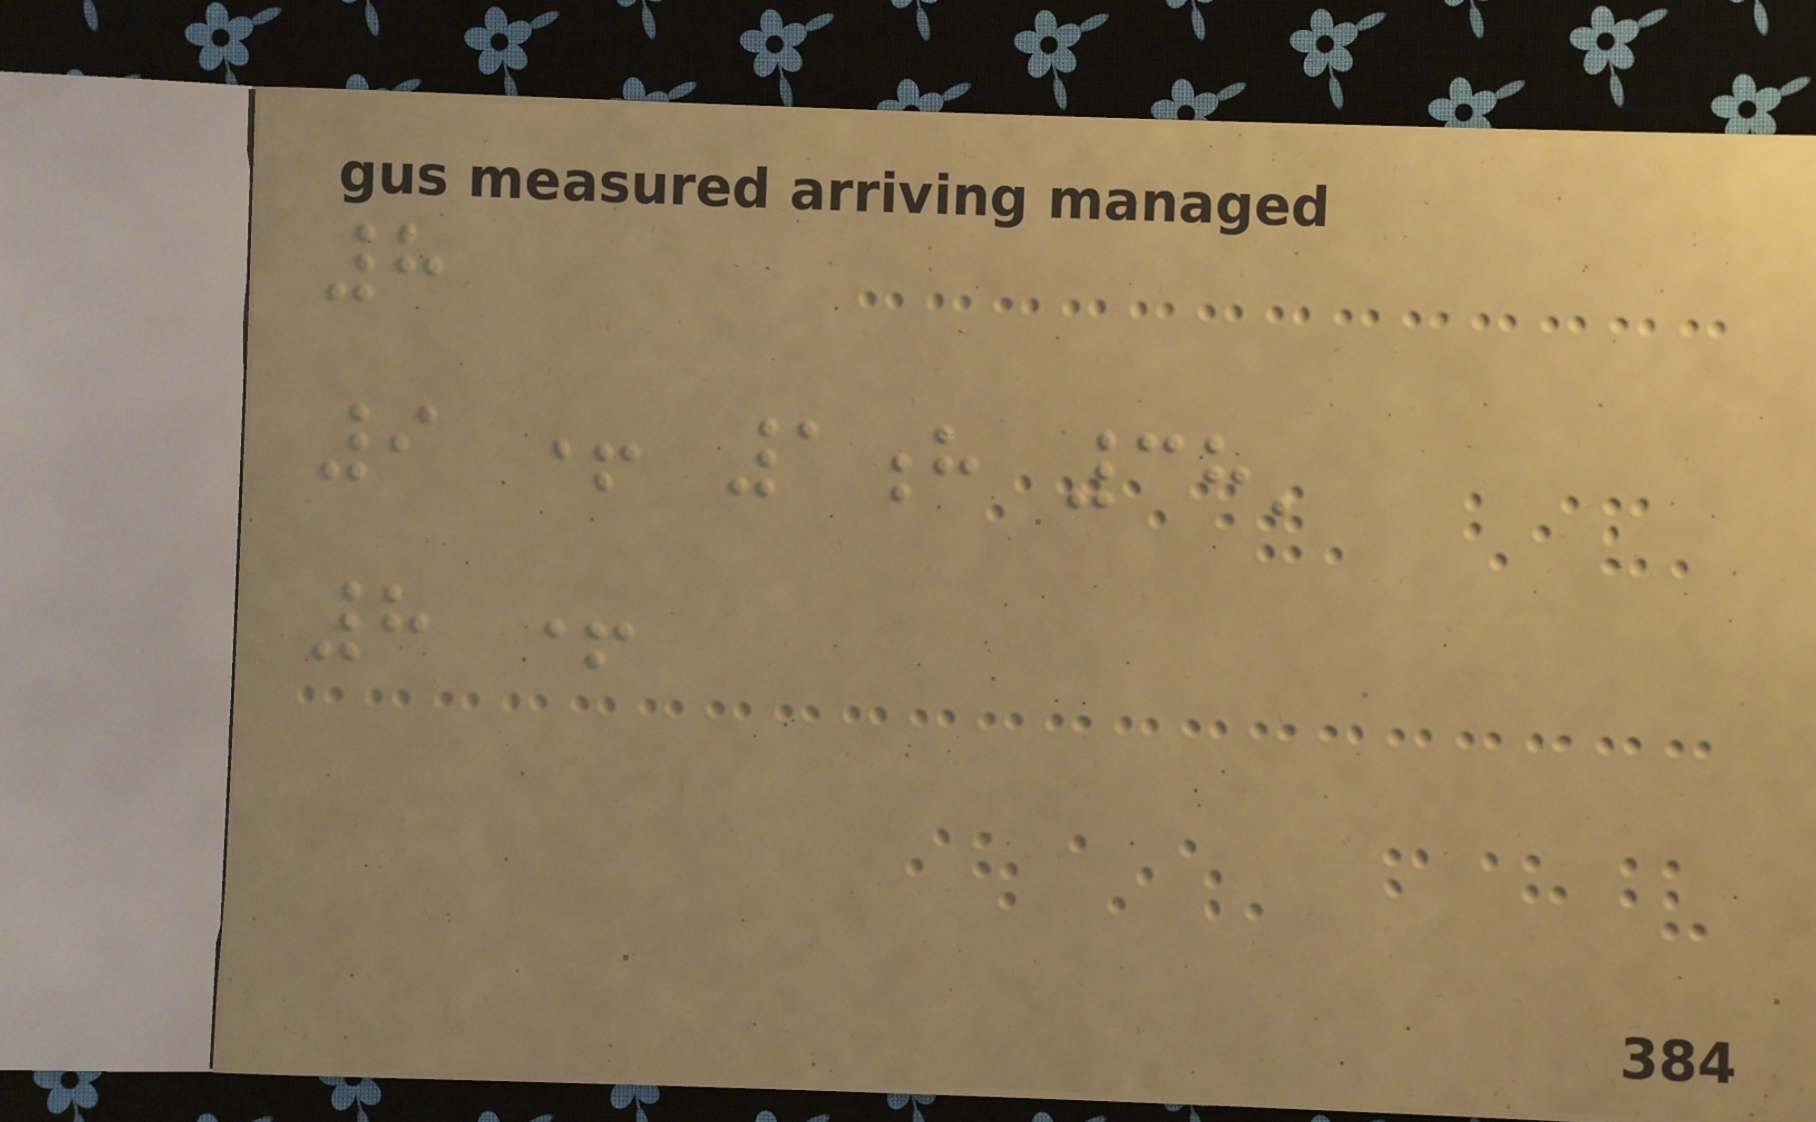8
9 + 1h 38'
8 +
